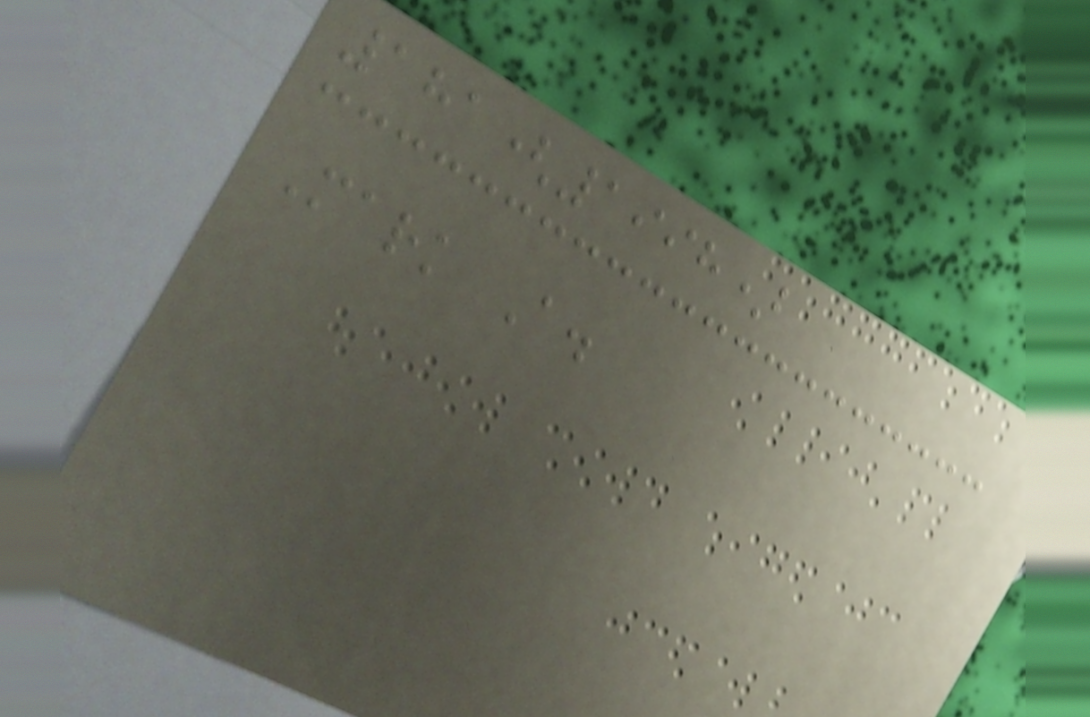181(1998)
Mark A.
